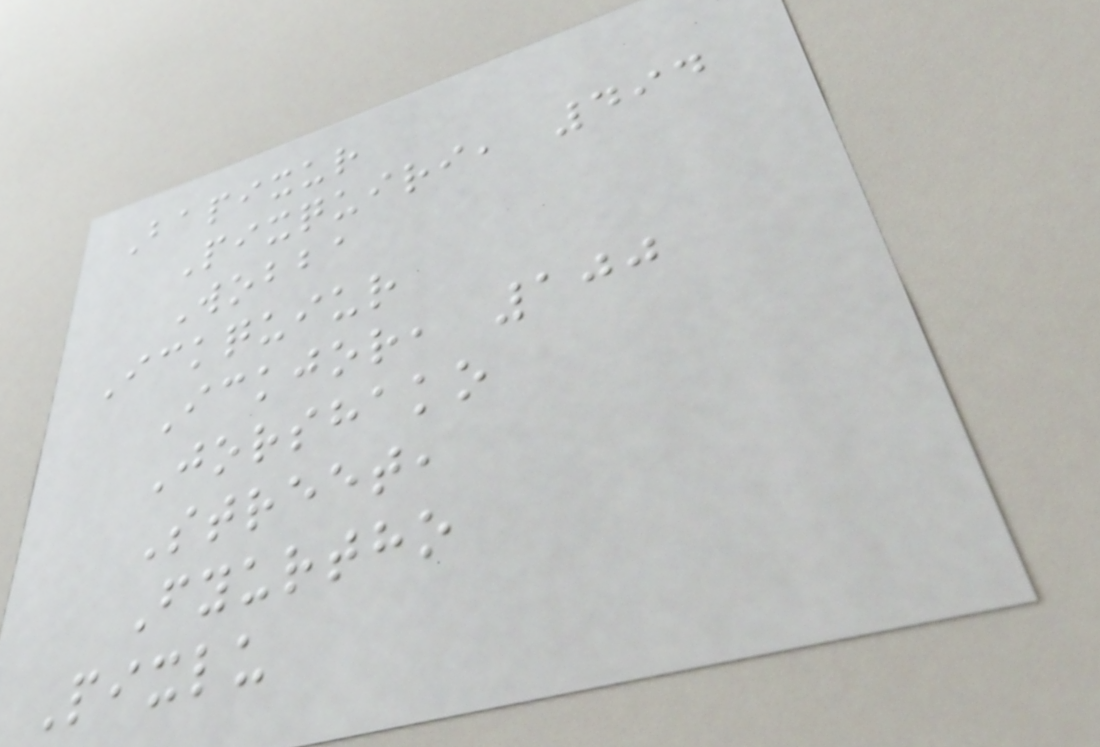Bapixur
Pixquiri, 494
Wobba
Ickquiur
Ickjor, 100
Jorshako
Street,
Fyurtho
Pixlu
